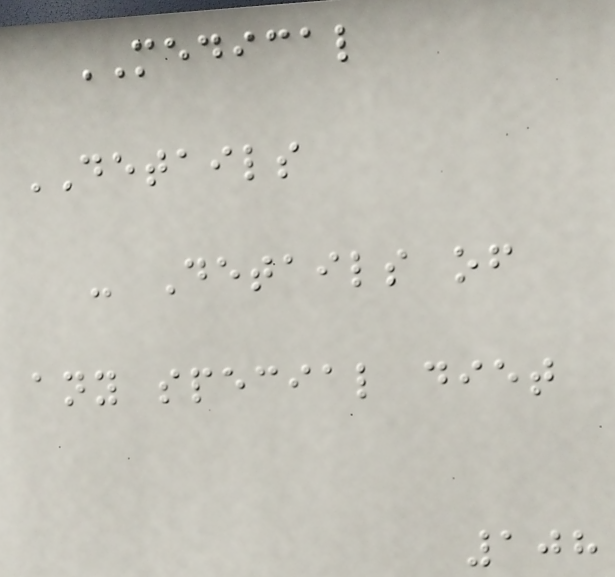MEDICAL
DETAILS
- Details of
any special diet
108
